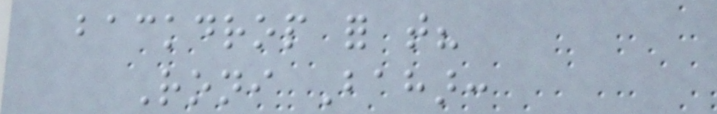backdrop for that?
Roni Bahar:
